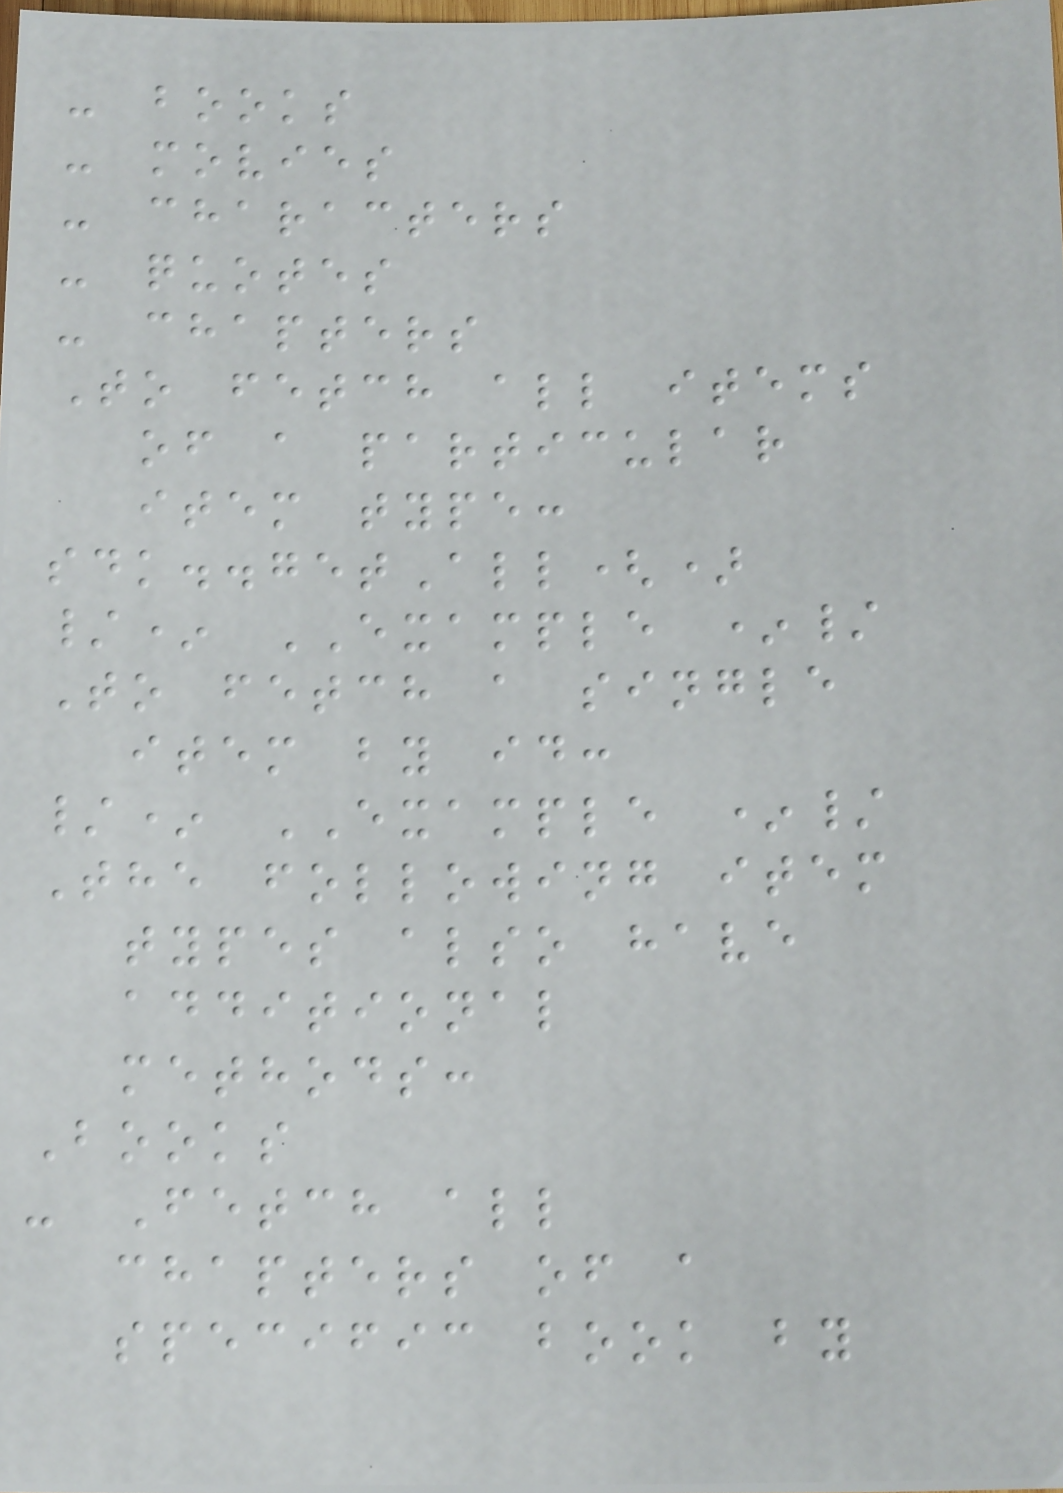- books
- movies
- characters
- quotes
- chapters
To fetch all items
of a particular
item type:
sdk..getAll()
/* EXAMPLE */
To fetch a single
item by id:
/* EXAMPLE */
The following item
types also have
additional
methods:
Books
- Fetch all
chapters of a
specific book by
